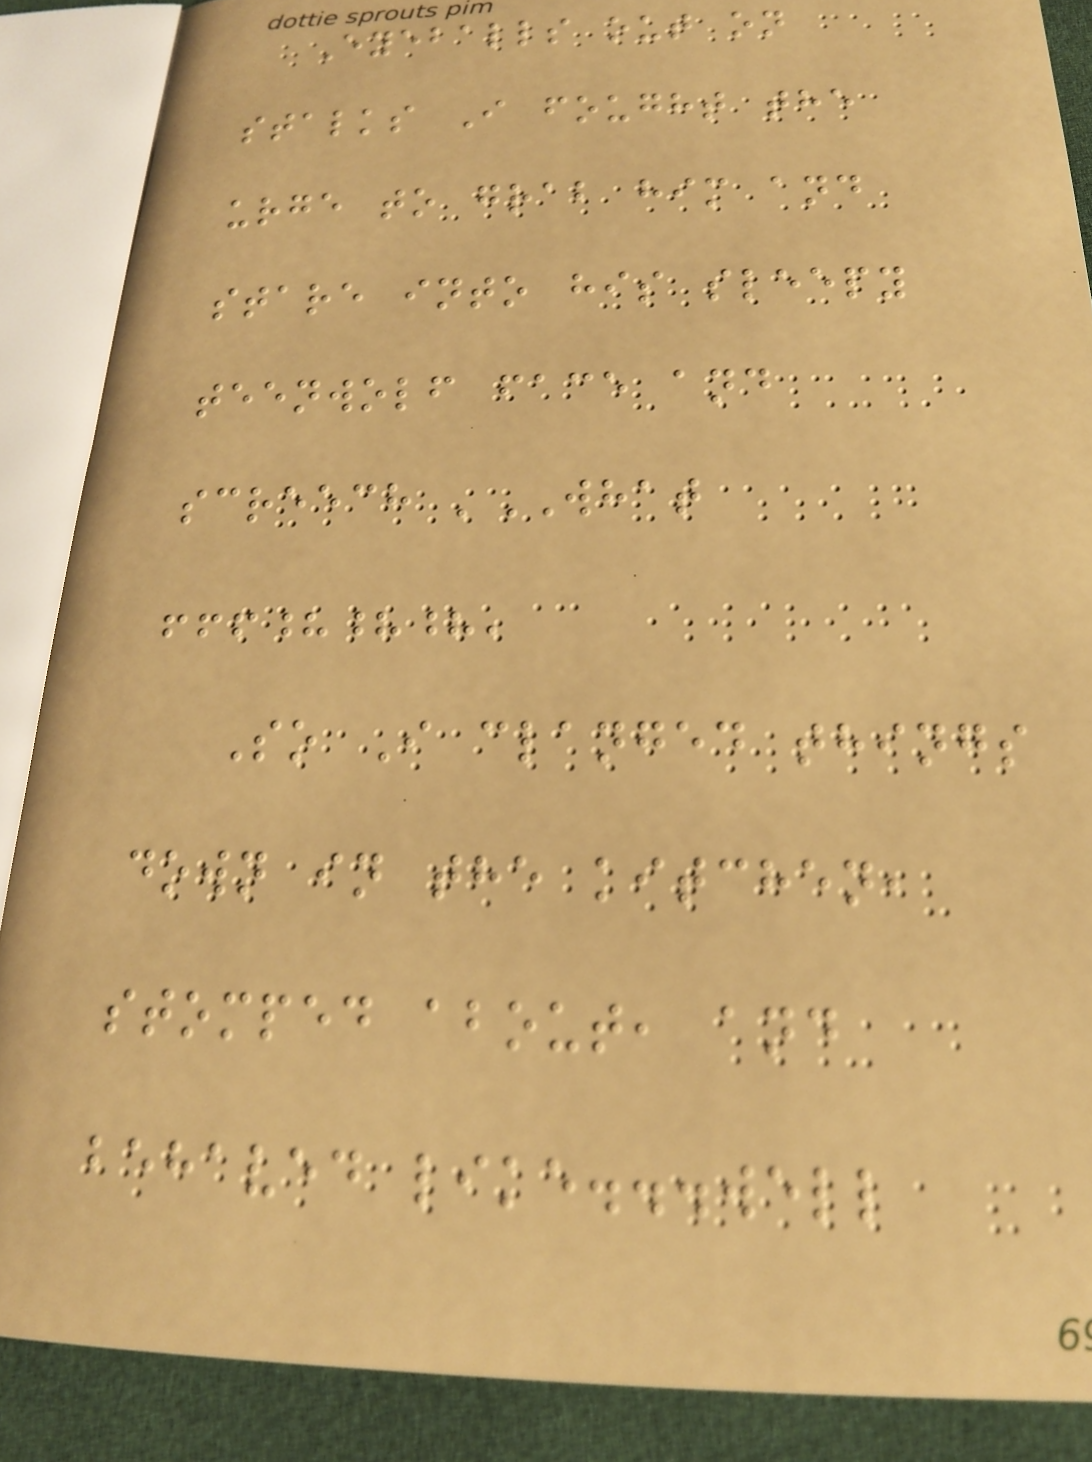Eyeballs out on
stalks I fought the
urge to grab him and
stare into his sleepy
teenwolf face and
screech 'WHAT
!!!???'
So I clanged things
down in the kitchen,
stomped about, and
behaved like...well
